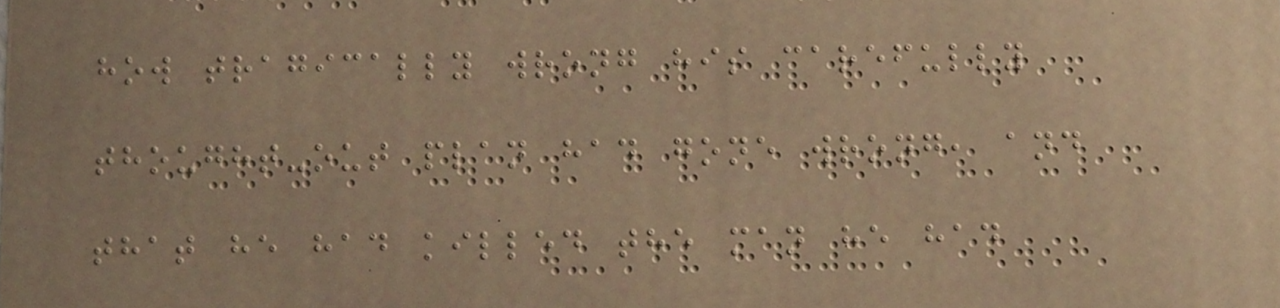how tragically wrong his carefully
thought-out plan had gone wrong, and
that he had killed the man he had
